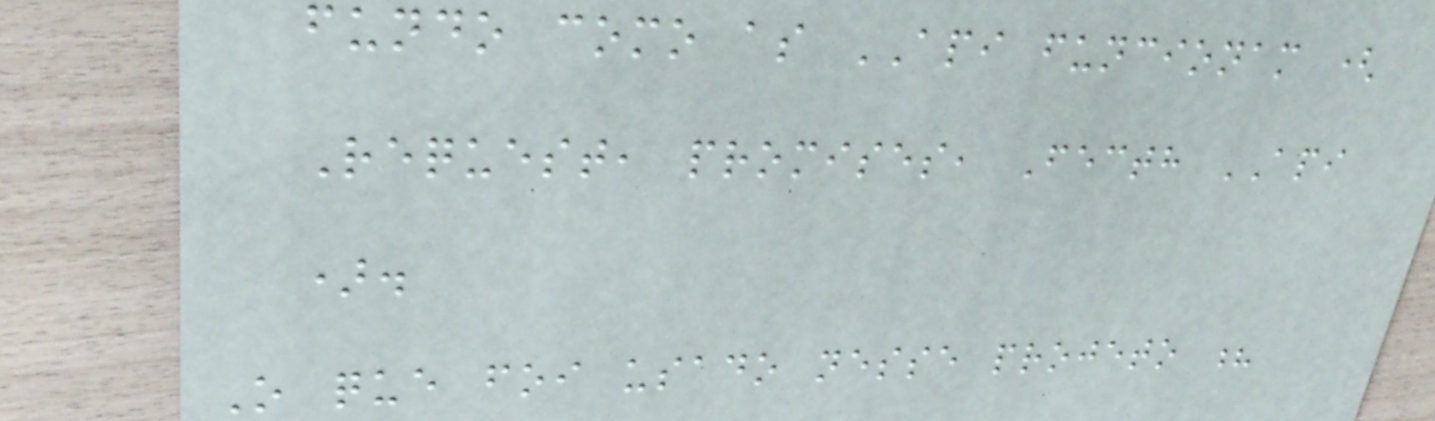fundo como as API funcionam (
Request, promises, Fecth API
).
O que foi usado nesse projeto ?
